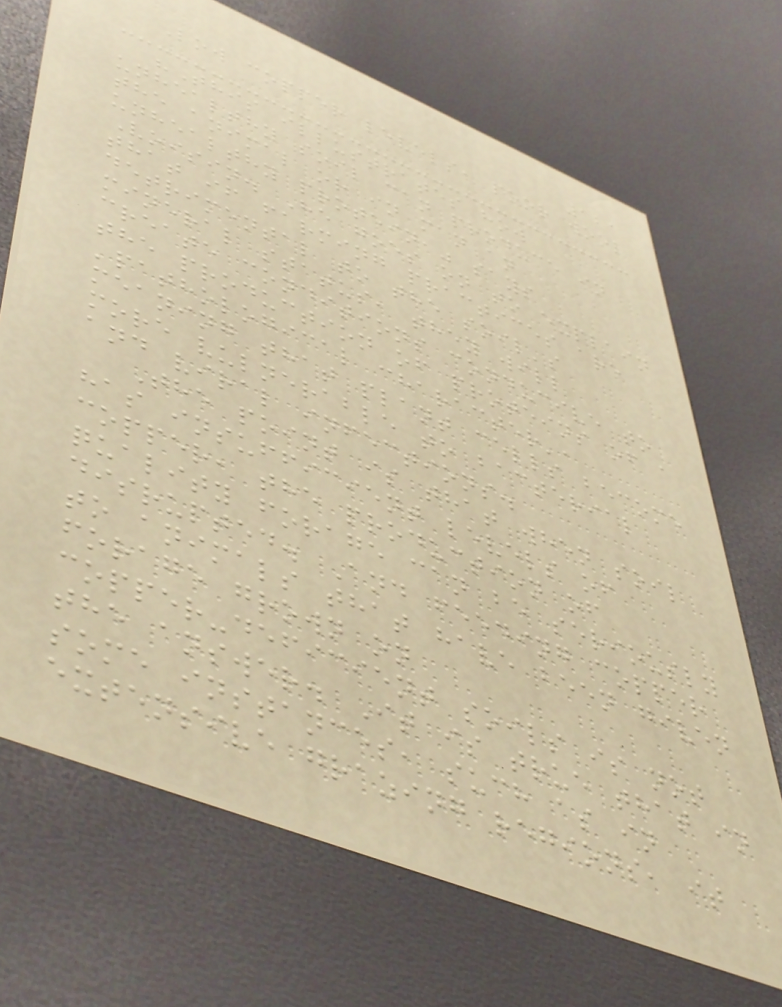121
Low copper levels, poor wool
"This illustrates how
unhealthy soil can produce in
the animal or in man an
unhealthy protein," says
Voisin. He goes on to explain
that if farming practices are
detrimental to the soil's
mineral status, they will
create conditions conducive to
the production of proteins of a
'pathological character',
meaning that plant cells become
more vulnerable to bacterial
and viral infections.
The point is that when soil
has insufficient levels of
copper, the production of
quality forage can be seriously
disrupted. And feeding copper
to animals that have been given
forage grown on
copper-deficient soils is not
the answer. It is true that in
some instances, such as in
extensive grazing regions, it
